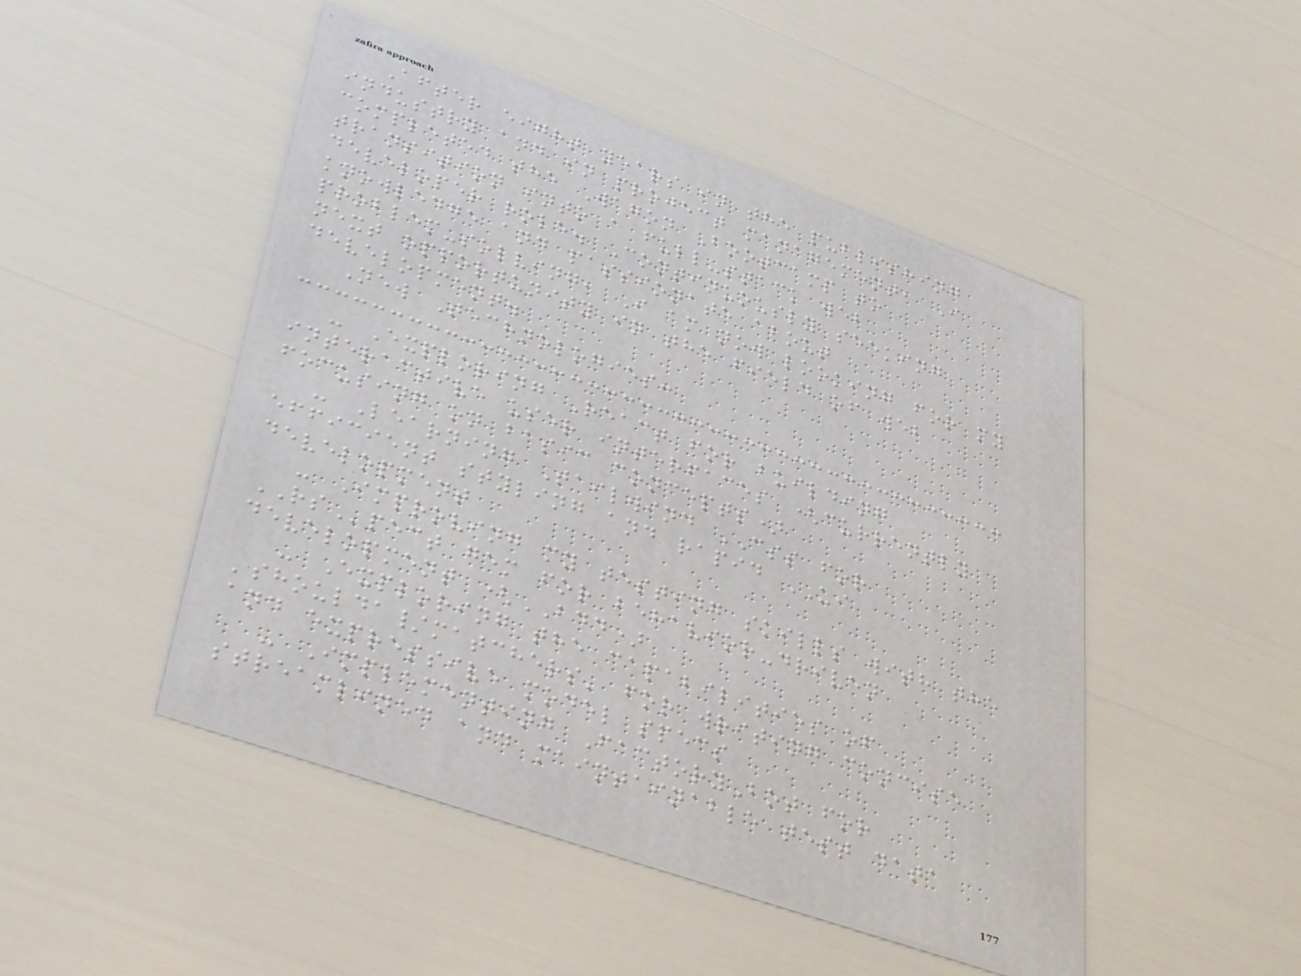After eight years in the publishing
industry and in project management, I
completed the Wagon Bootcamp to
transition into a full-stack web
developer role. Continuously seeking
knowledge and passionate about
problem-solving, I am now looking for my
next opportunity in the field of web
development.
New Technologies:
- Exploring React for building
interactive user interfaces (currently
focusing on basic concepts)
- Learning Tailwind CSS for
efficient styling and rapid UI
development
- Improving my testing skills with the
RSpect gem for behavior-driven
development (BDD)
- Exploring the capabilities of
'shoulda/matchers' for writing concise
and expressive model specs
- Implementing FactoryBot for
streamlined and maintainable test data
